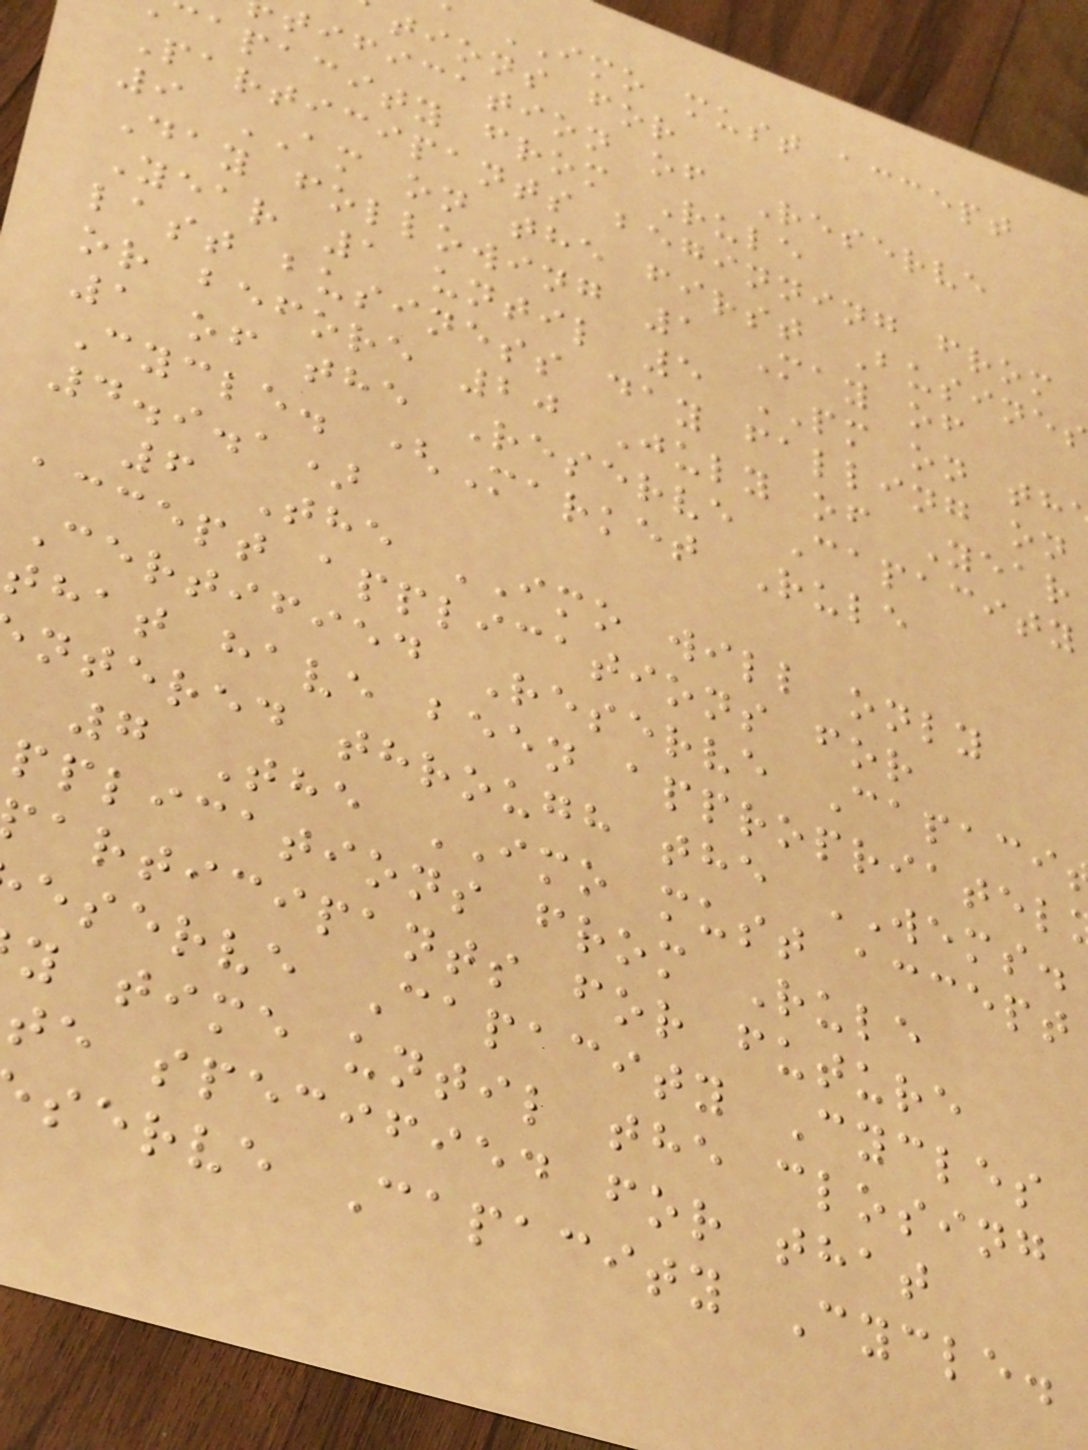IMO must accept
tions for
tification of Reserve
apacity from Rule
Participants beginning from
9 AM on the first Busines
Day following 1 May of
Year 1 until 5 PM on th
last business day falling on
or before 20 July of Year
1 of the Reserve Capacity
Cycle. (Market Rule
4.9.1)
6 The IMO will only
accept applications for
Certified Reserve Capaci
that have been appropriatel
ntered through the WEMS.
7 The IMO must accept
pplications from Rule
articipants for future
eserve Capacity Cycles
y time until the closing
te specified for that
serve Capacity Cycle.
